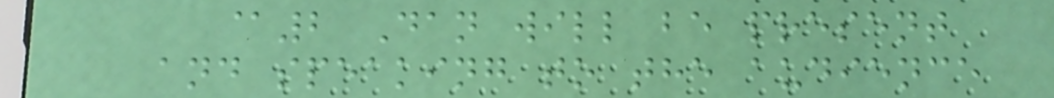@2 Dan will be present
and speaking to the audience
